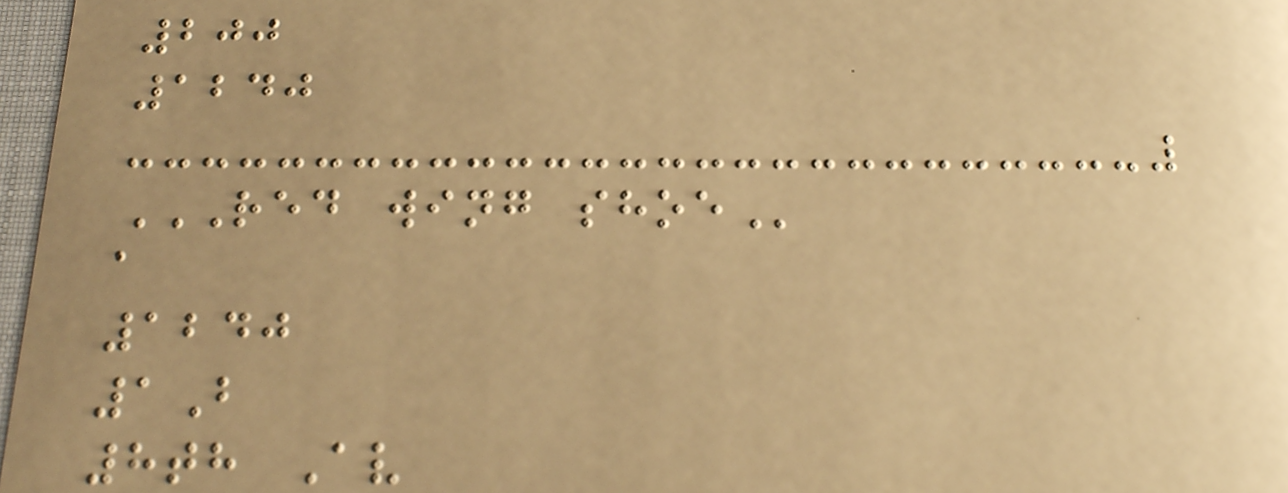200
1240
RED WING SHOE
a
1240
1B
8th Av
